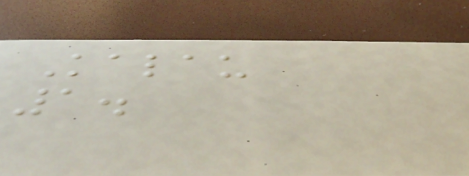Kalau
1.
